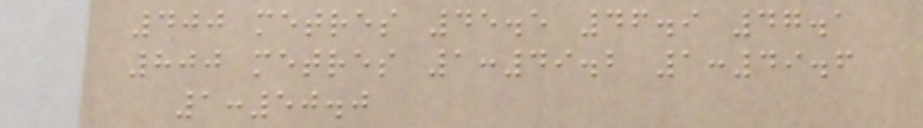400 metres 45.5 46.9 47.1
800 metres 1:49.2 1:49.6
1:50.0
